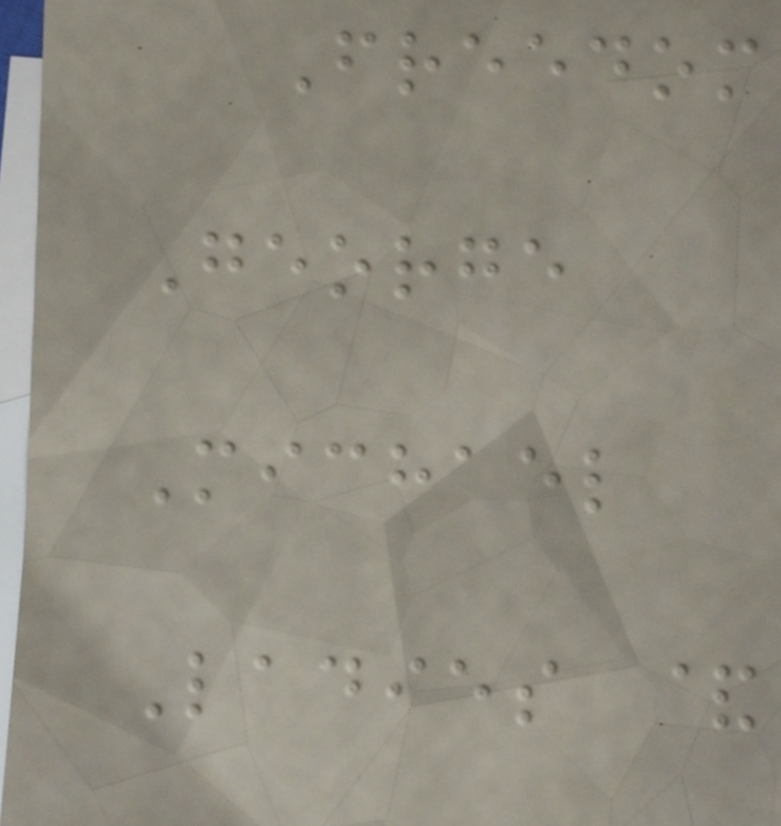Freedom
George
Michael
Ladies &
